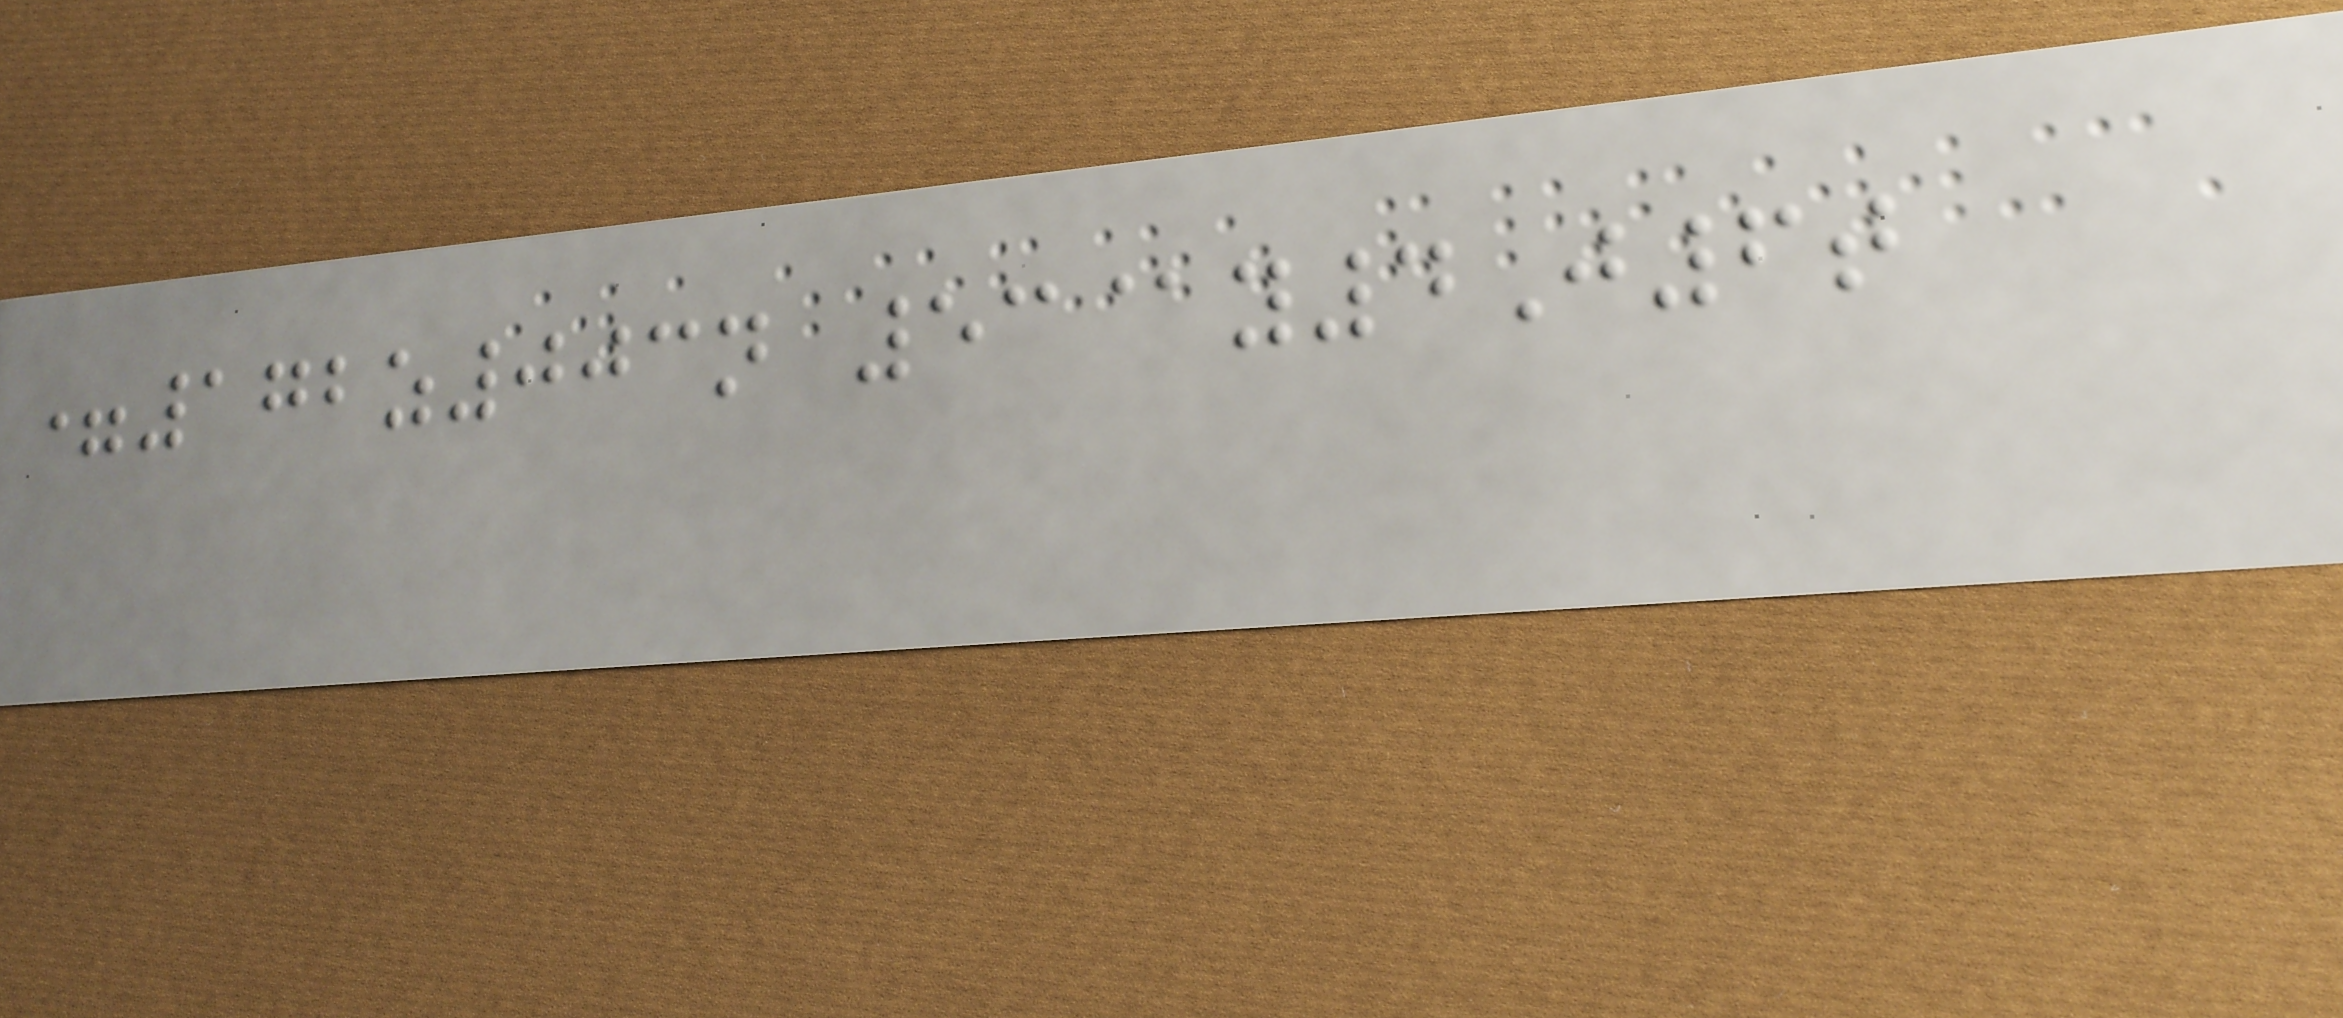=172z003n 53@y4J6t
